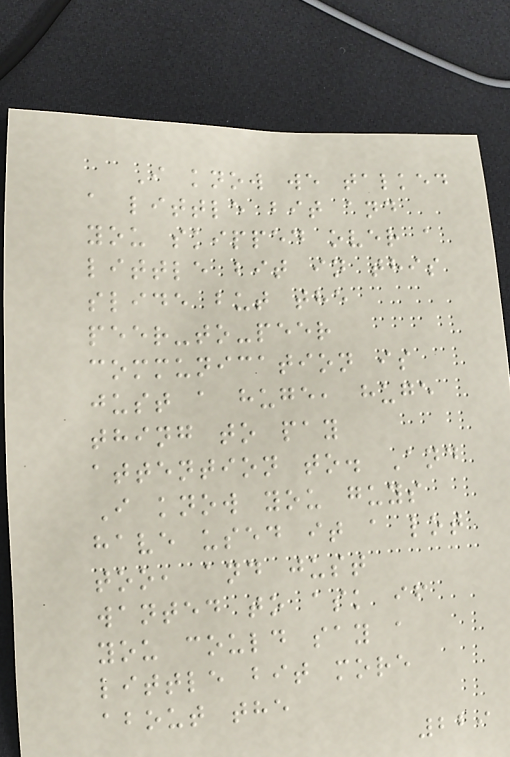I know we talked
a little bit and
you skipped over a
little bit in this
slide but the
peer-to-peer
communication is
just a huge, huge
thing to pay
attention to. And
I know you guys
have used it a lot
too, and just
wanted to ask if
you could say a
little bit more
about the
229
